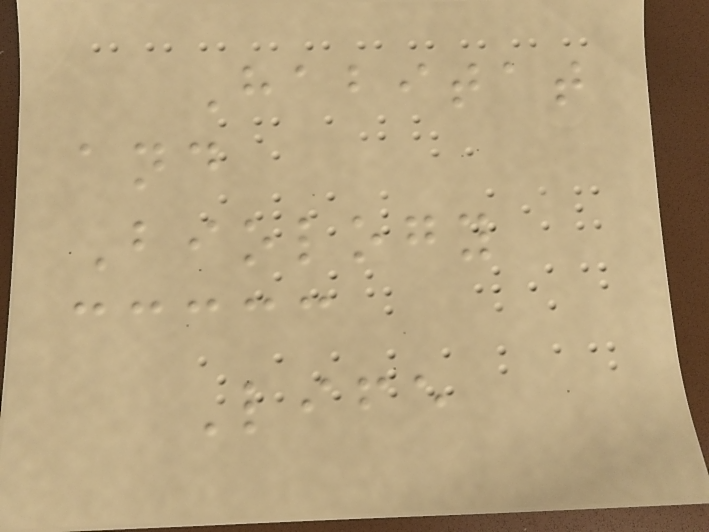Habitat
and
Biology
Life
